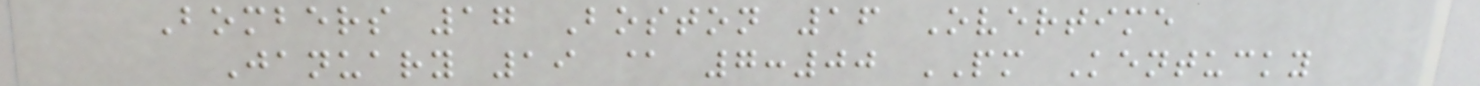Bombers 17 Boston 16 Overtime
January 19 @ 7:00 PM Kentucky
